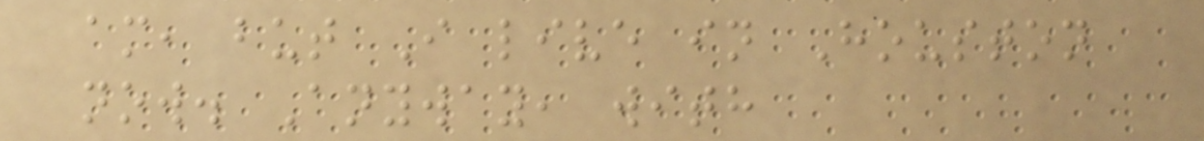am, but I live in Houston
now. Anyway, with
